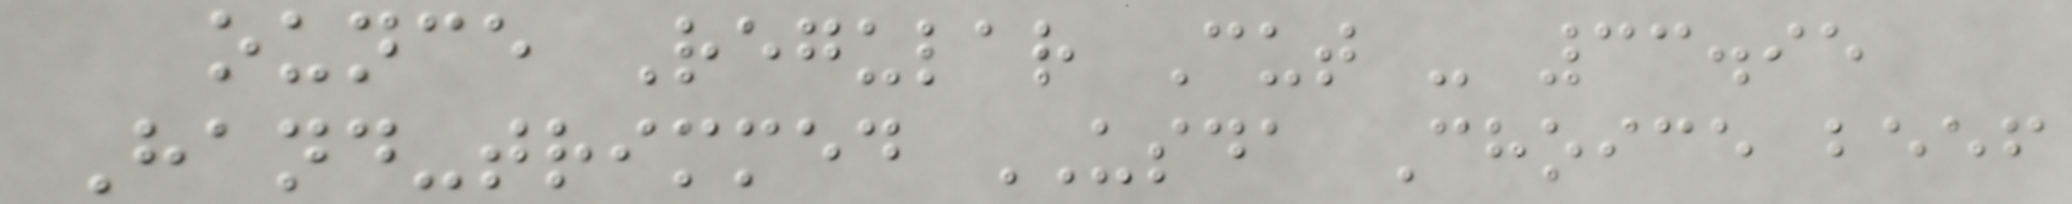ounce Regular Cut - 33.95
Hand-trimmed USDA Choice beef
